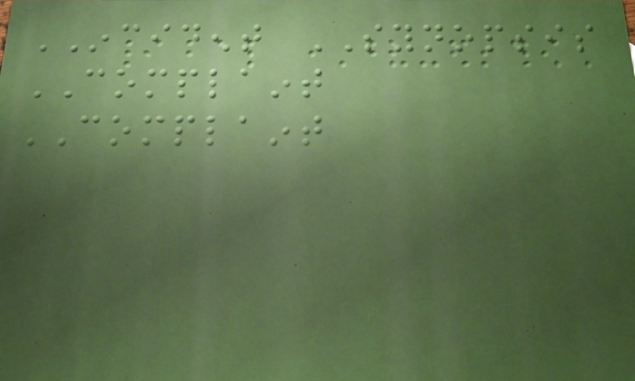INCIDENT SYNOPSIS
COMPLAINT
COMPLAINT
